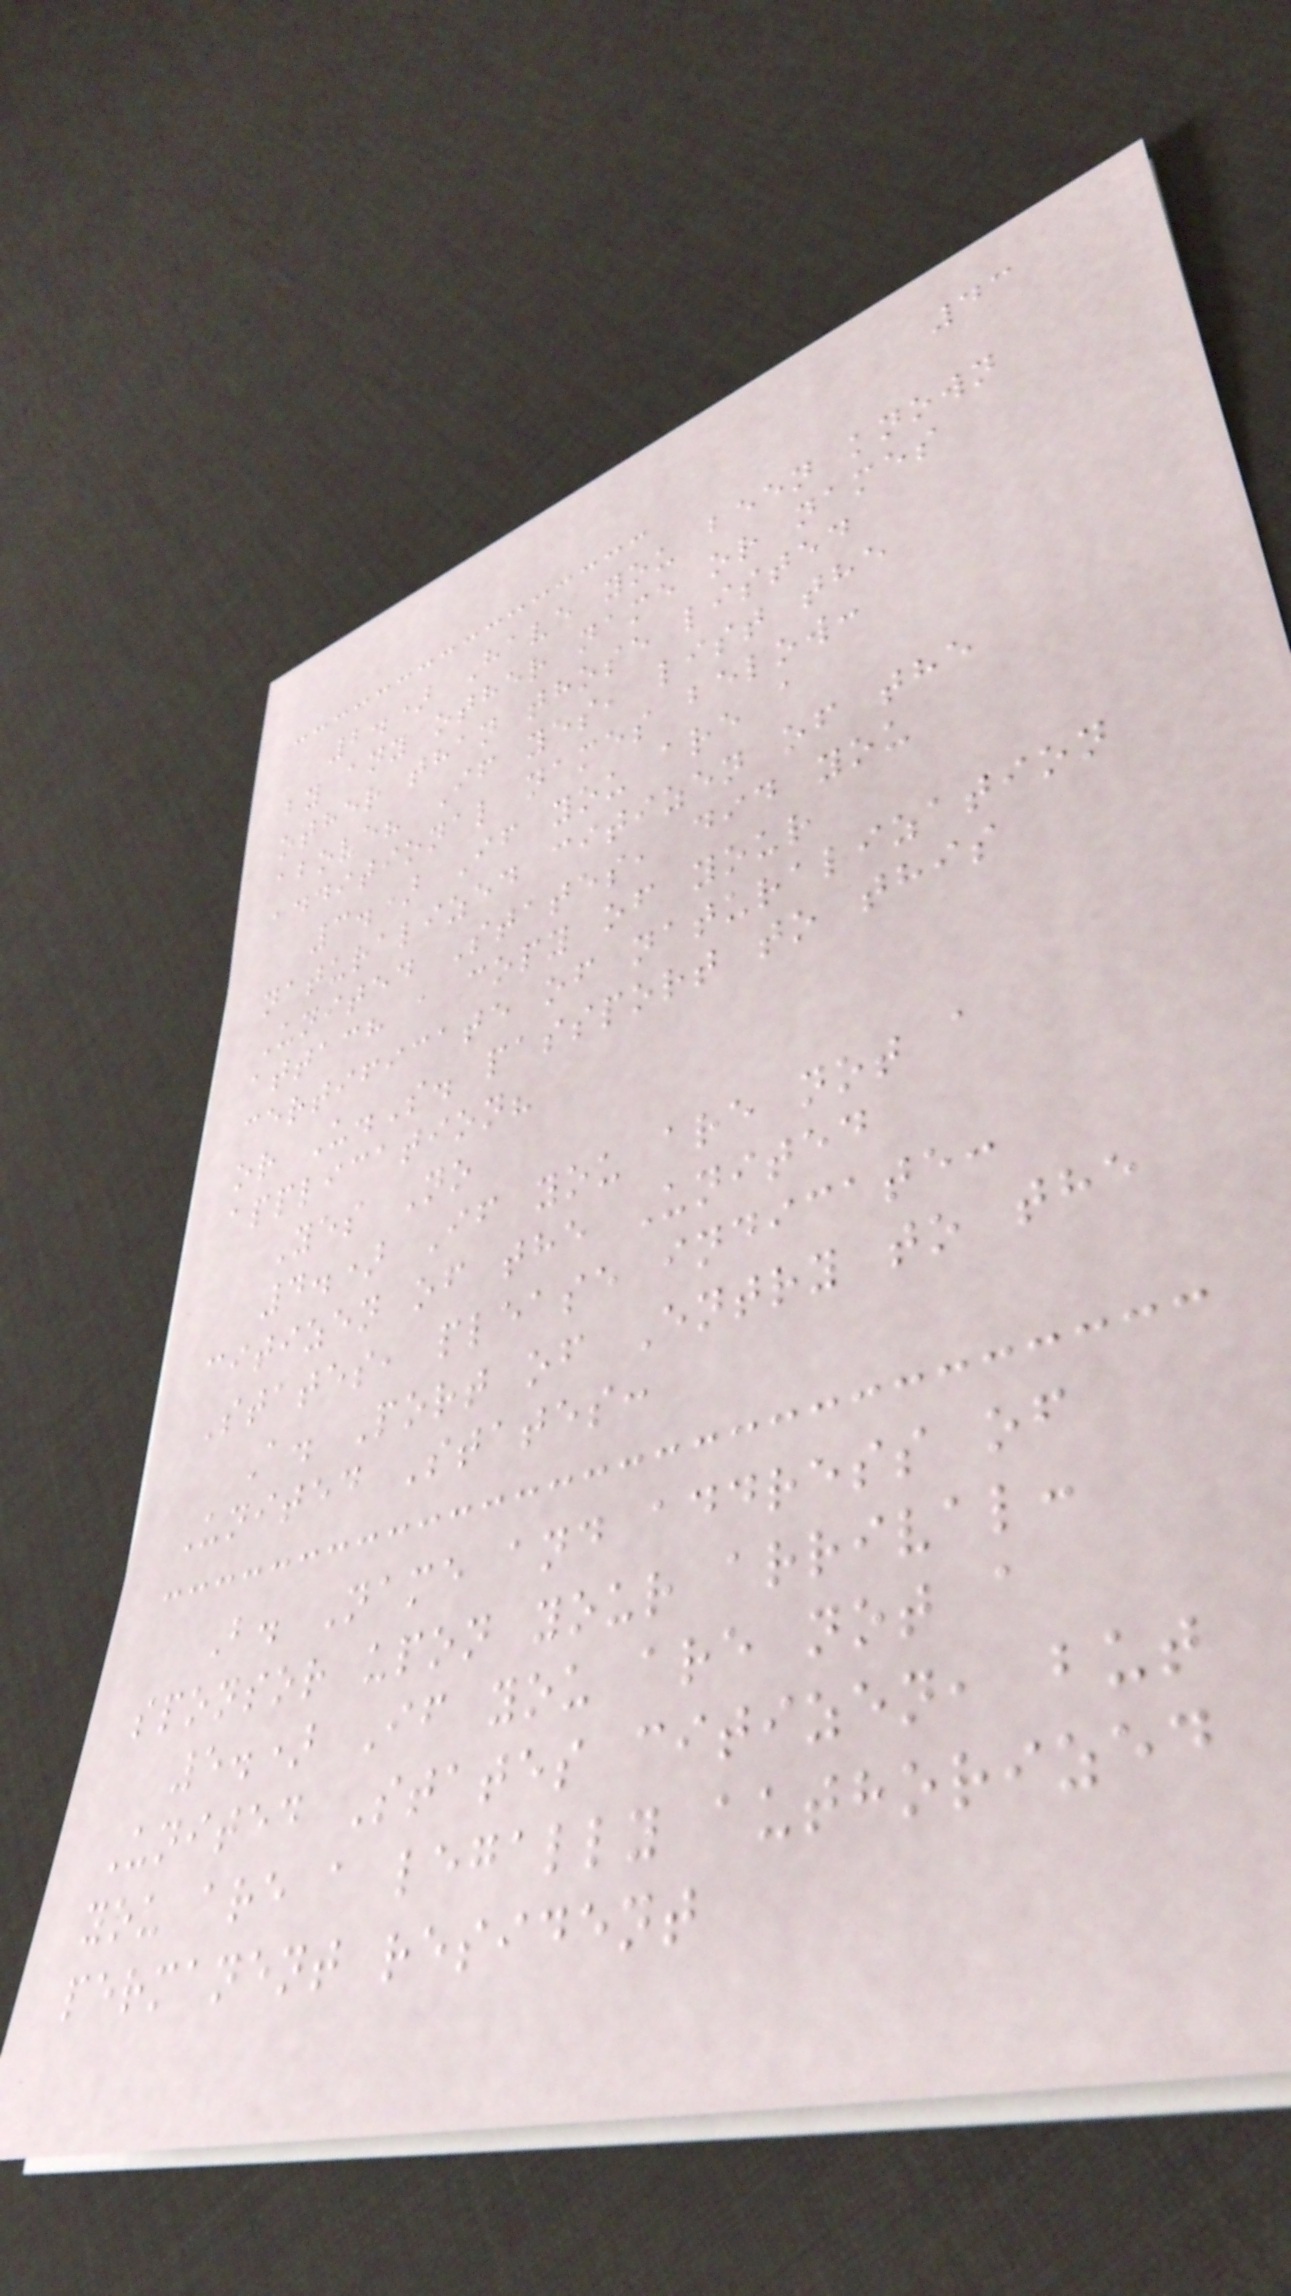43
2.) Have you been known
by any other name or names
other than those listed
above? If yes, list the
additional names below:
3.) If you are a
naturalized citizen of the
United States, did you
attach a copy of your
certificate of naturalization
or U.S. passport to this
application?
Yes No
4.) If you are not a
citizen of the United
States, please indicate:
A. Port of Entry to the
United States:
B. Name and address of
sponsor upon your arrival:
5.) If you are not a
United States citizen, but
you are a legally authorized
permanent resident
